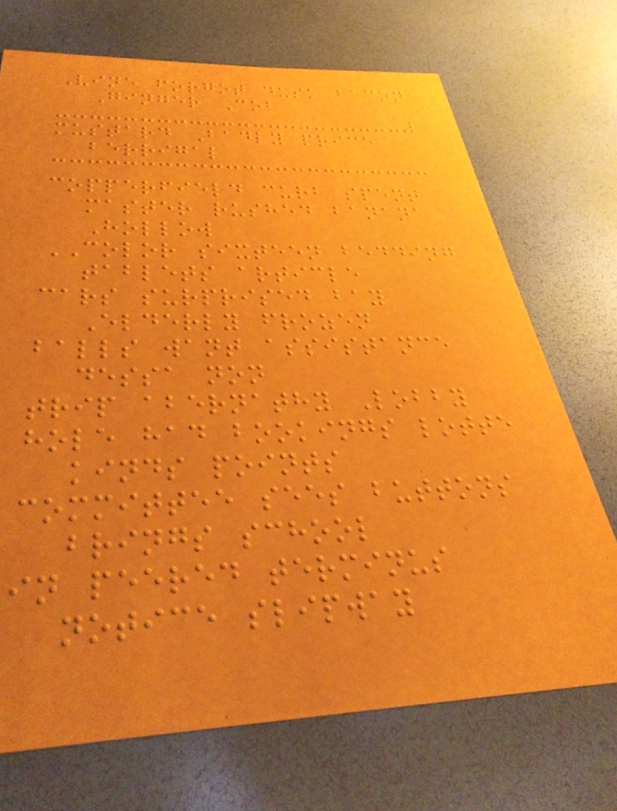Vine forgot dusk bacon
Ginger Cob
mustard Badly price
berrigal
copperfield curb spent
master rushed banana
Hollow
COLOR sixteen bedding
tablets article
cars surprised bay
Elderly frozen
balls want assistance
dessa non
trip abernathy Lobby
hole had bookings lotte
kinds points
committee sees buttons
brings school
in peered terminus
notice slipway
